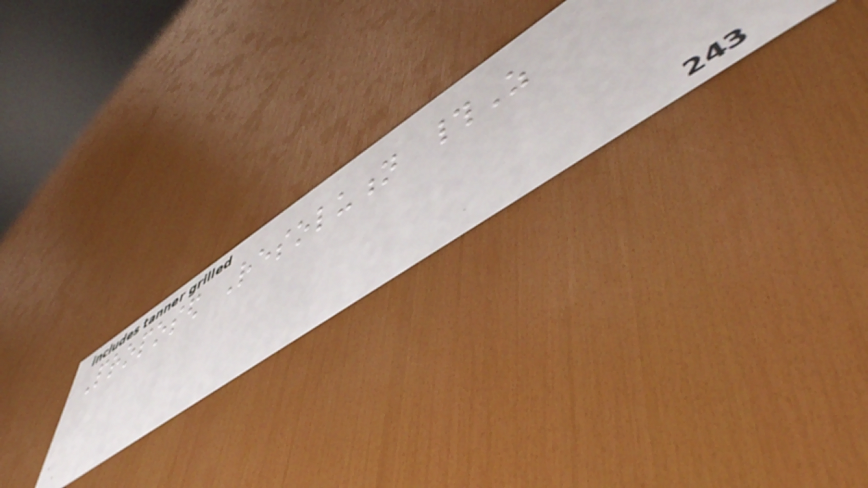Proposed Resolution #Z
